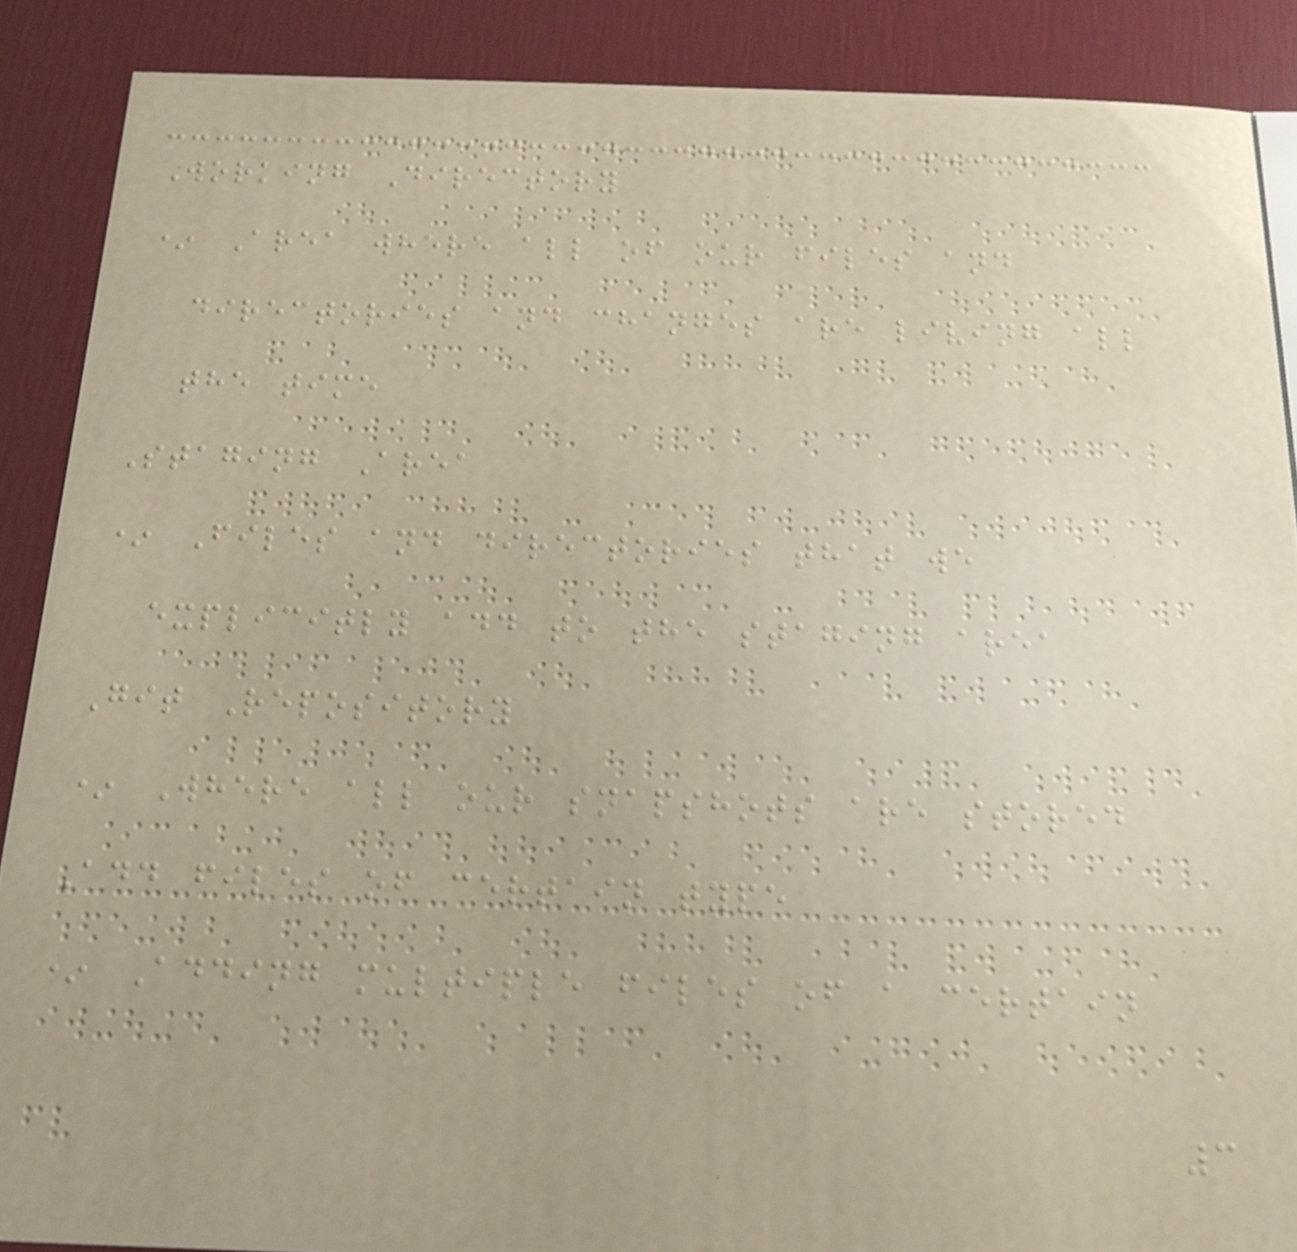Working Directory
* Area where all of our files and
directories and changes are living all
the time
Staging Area
* Files and directories that we
explicitly add to the staging area
Git Repository
* Where all our snapshots are stored
Add files of certain type
* Adding multiple files of a certain
3
